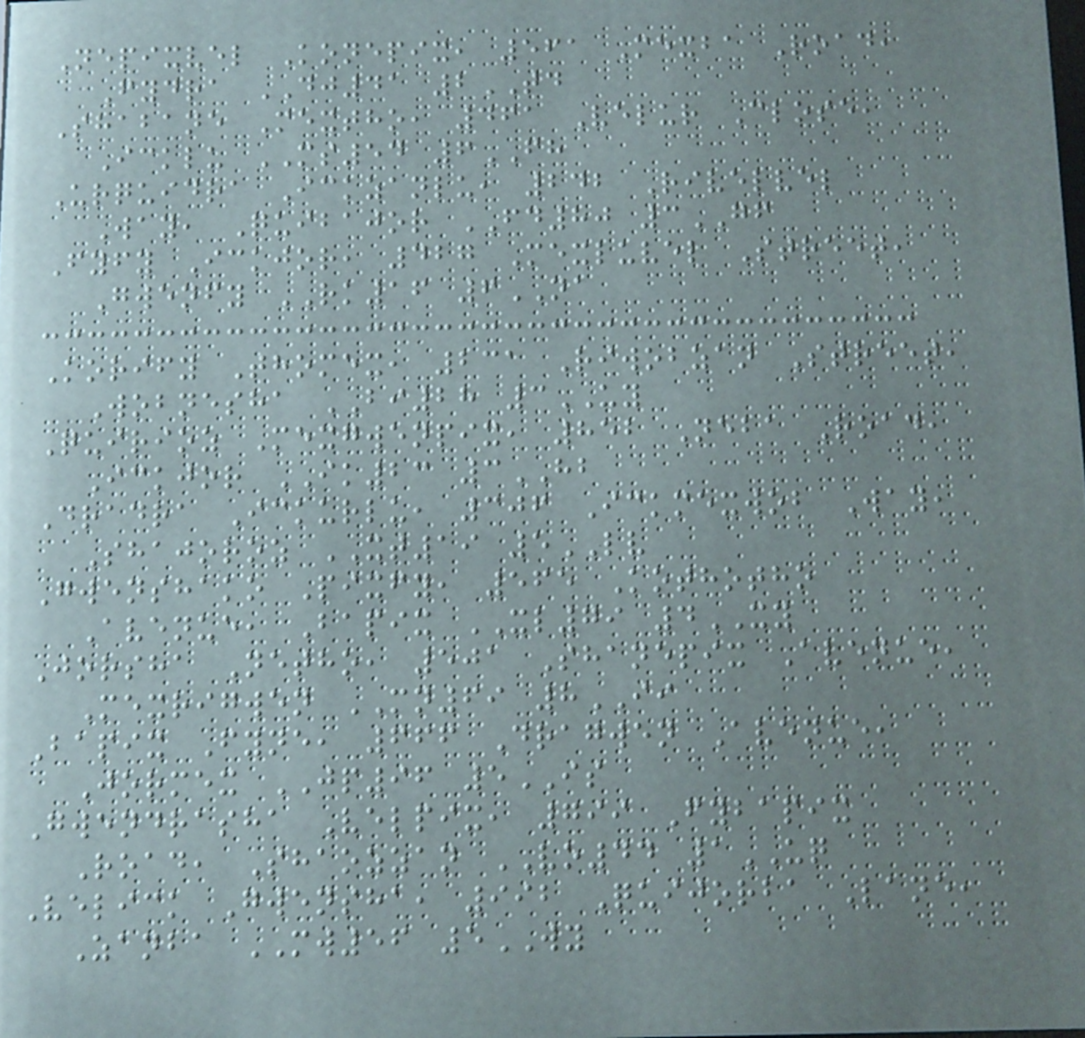Nepixvel Konepix, 561 Mexba Road,
Fydra DJ41 2TD
Shabane Mextho, 461 Velur Close,
Icklu MS54 6FH
Urquidra Ickzanlu, 242 Rivelvel
Way, Quibajor FD80 3GF
Fyfy Ickjor, 427 Mexluvel Street,
Gwenfy RK16 6NA
Korify Thomex, 231 Riwobzan Street,
Wobnesha BI28 3UY
Quirioz Mexgwenpix, 852 Neba Road,
Ickjor IK23 3HB
Dradra Ickurlu, 306 Ickmexwob Way,
Shajoroz XT19 5LV
Gwenshako Pixfy, 565 Kothotho
Avenue, Bapix XL79 4XY
Jorsha Netho, 501 Shanepix Avenue,
Mexrigwen MN69 8II
Bapix Fyne, 666 Dragwen Avenue,
Jormex JP96 5IS
Gwendrasha Velpix, 799 Fybapix
Road, Shaozzan VO44 1UQ
Velick Gwensha, 992 Quijorba Lane,
Zanba MW56 5WY
